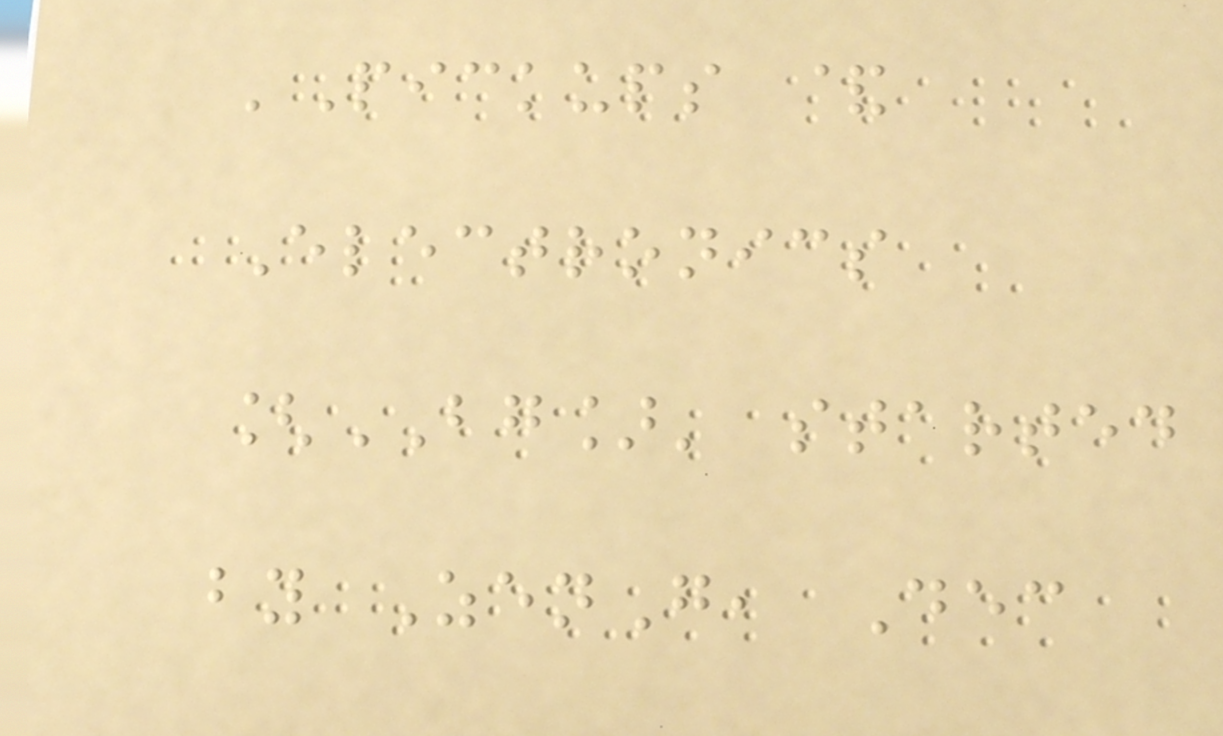'Pickups &
Electronics
[BG]' started
by ZenG, Dec
